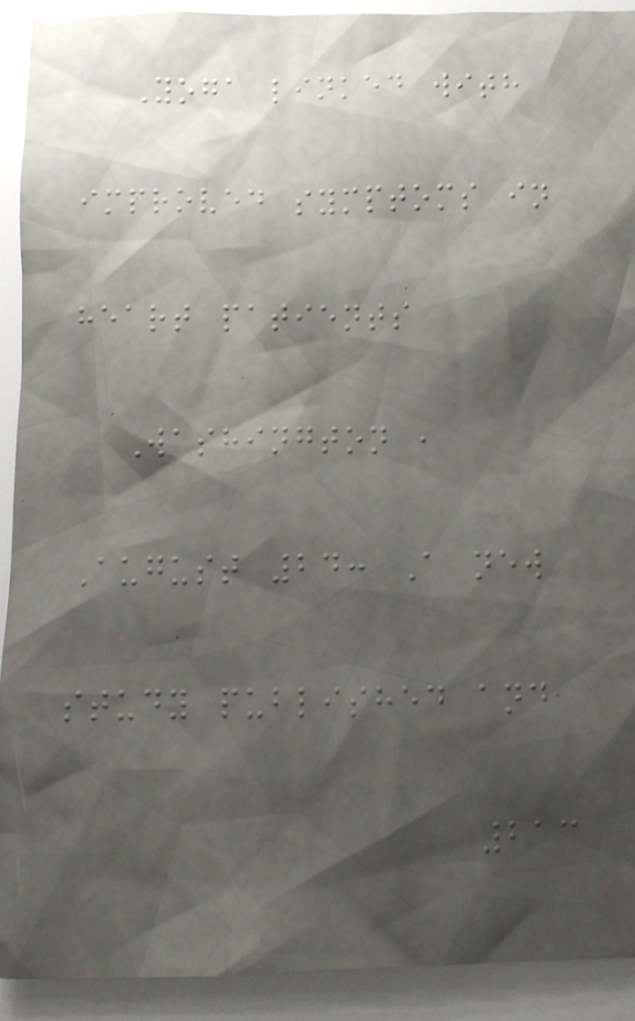Yoga linked with
improved symptoms in
heart patients
Washington ,
August 24: A new
study published and
213
